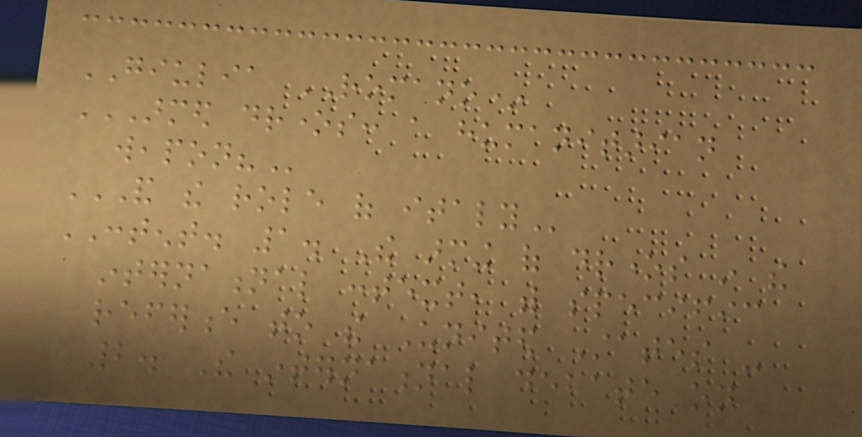GIULIA ROMANO*
ARMED DRONES: A HUMANITARIAN
WEAPON?
AND THE ROLE OF ITALY
CONTENT. 1. The arming of drones in the
international context, with specific
reference to the United States -
2. The international debate on
